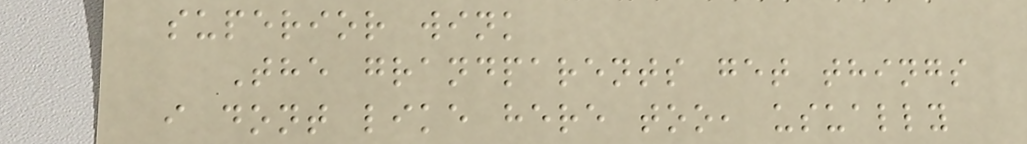superior wink
The grandparents get things
i dont like here too, usually
